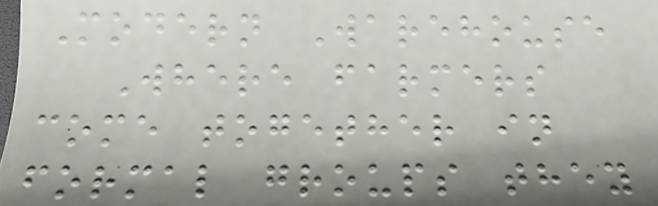Modern Warehouse
Where farmers
come together in
formal groups they
